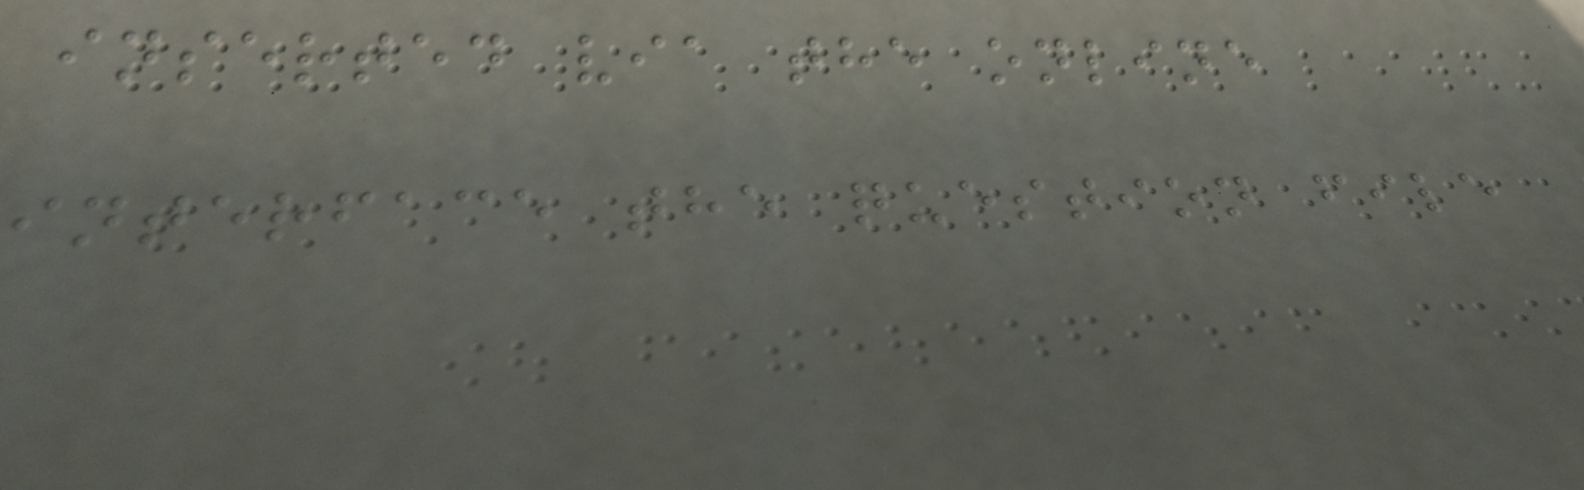inserted via the online
interface the question file
